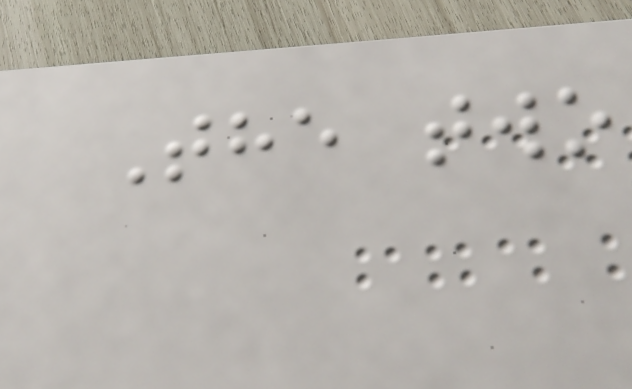The two
